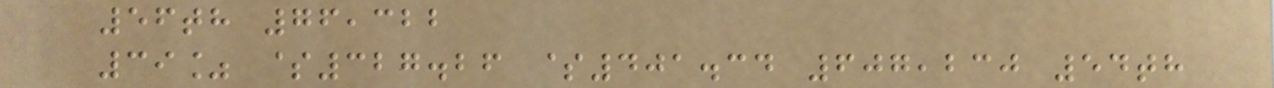56th 76,322
39% $327.26 $401.34 607,230 54th
